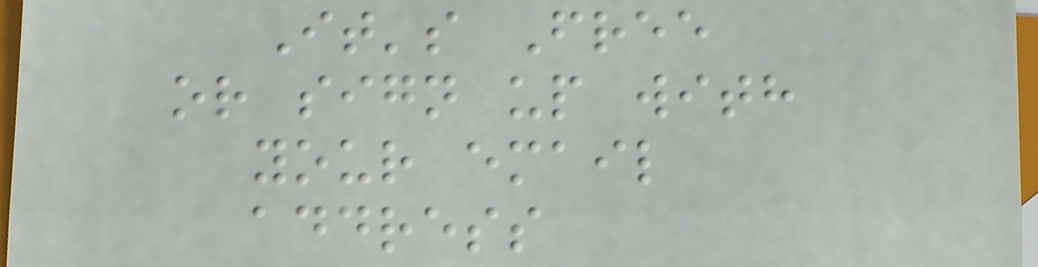It's Free
or sign up with
your email
address
